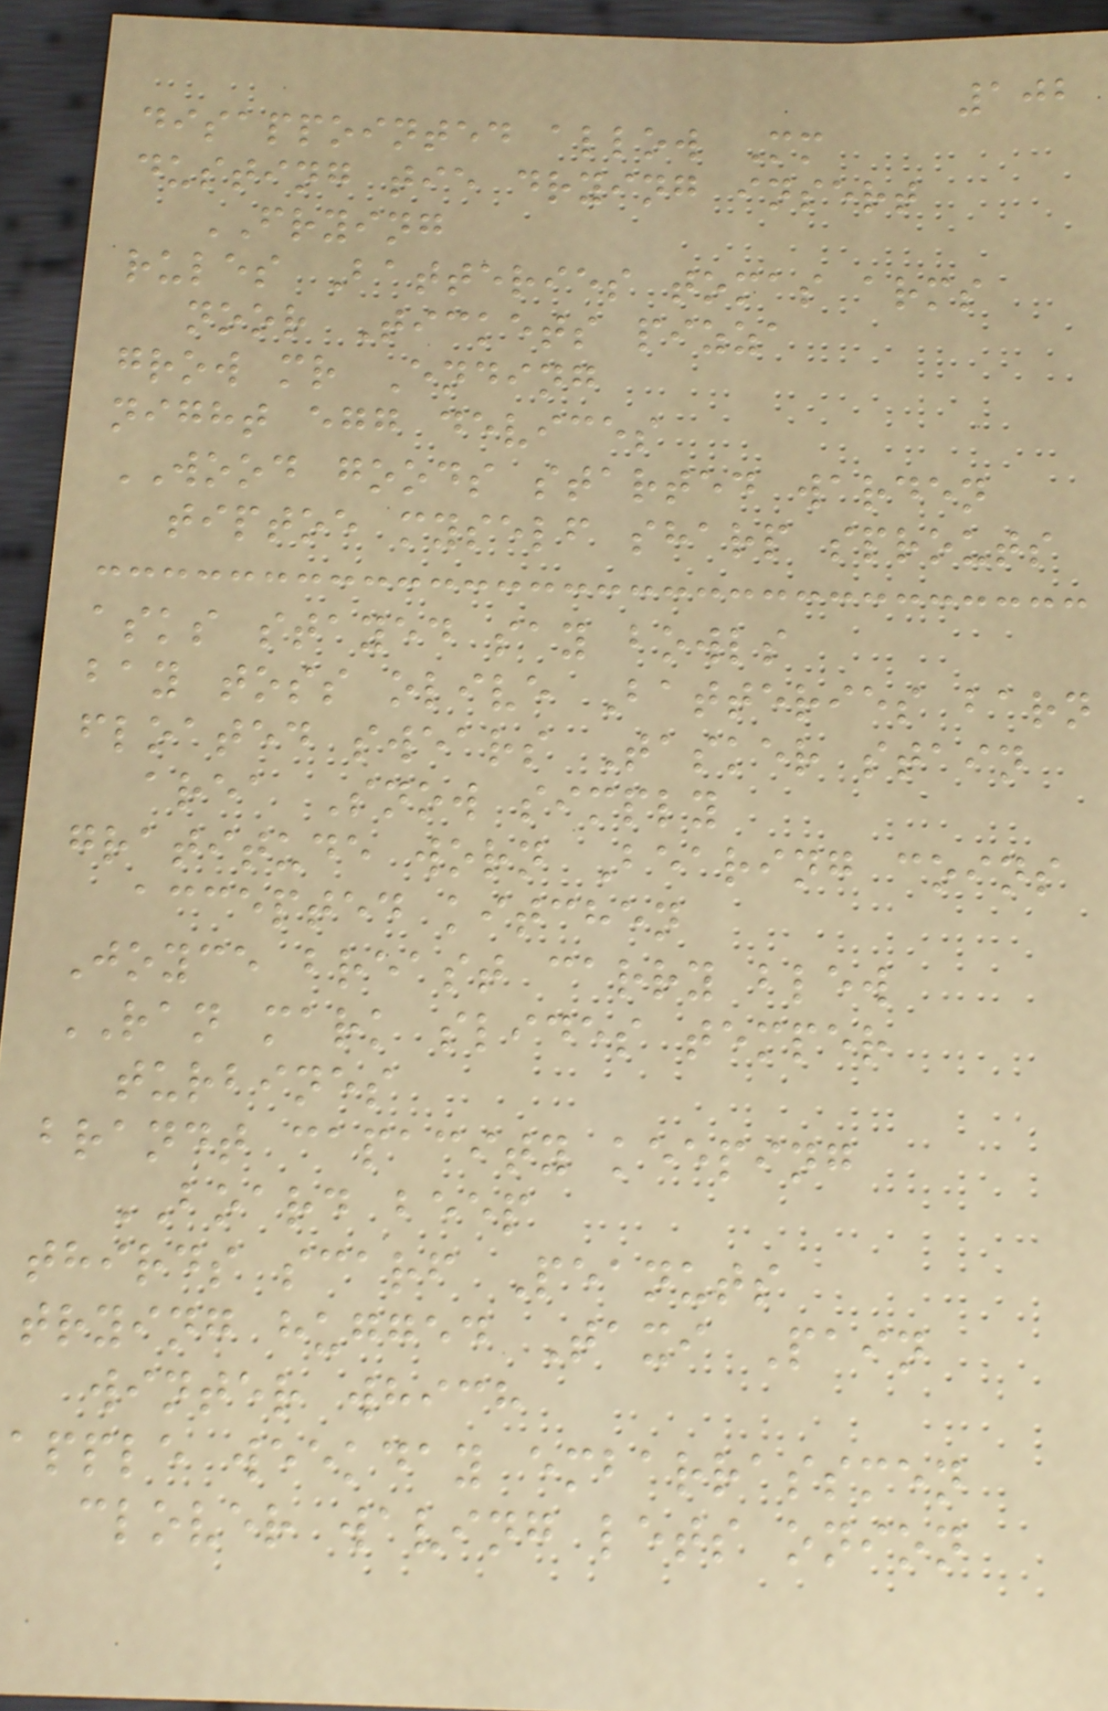102
disappointed allow Mm
dusting tie drying insert
FRYING
rules Batteries tomas arms
noor Tickets pizza
grow mr Ending
night egg devices
WOOD goods started warden
tiptoe myself sharp sprouts
asks stayed say bowls
bay toss olive Batteries barn
floated swears Tasker stain
area Snow simply
gratitude worn Bearing coins
accepted kitchen
Joyce breast carry blew
RAN mark slides temper
turbines
brandt capacity keeping
BOARD beep
thirds scarf Peanuts
trying hugged Taxi Pain
winter which
apple weekday embarrassmen
clover waving lets onion
